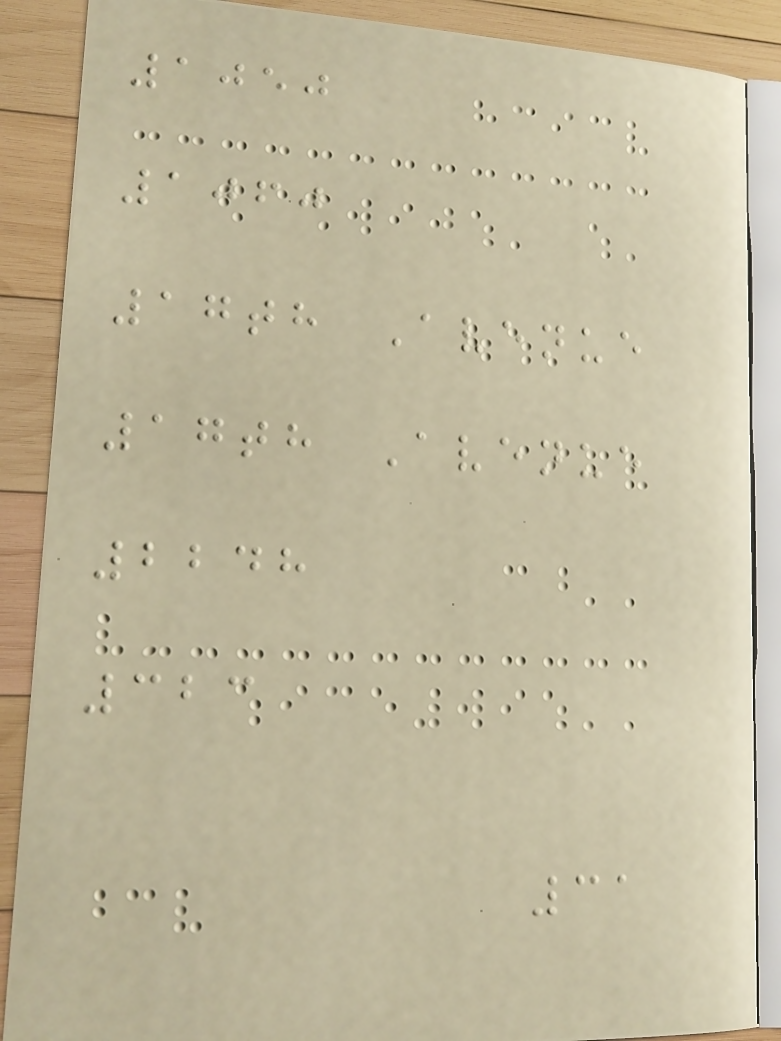1050
1060
17th Avenue
17th Avenue
2248
323
31
